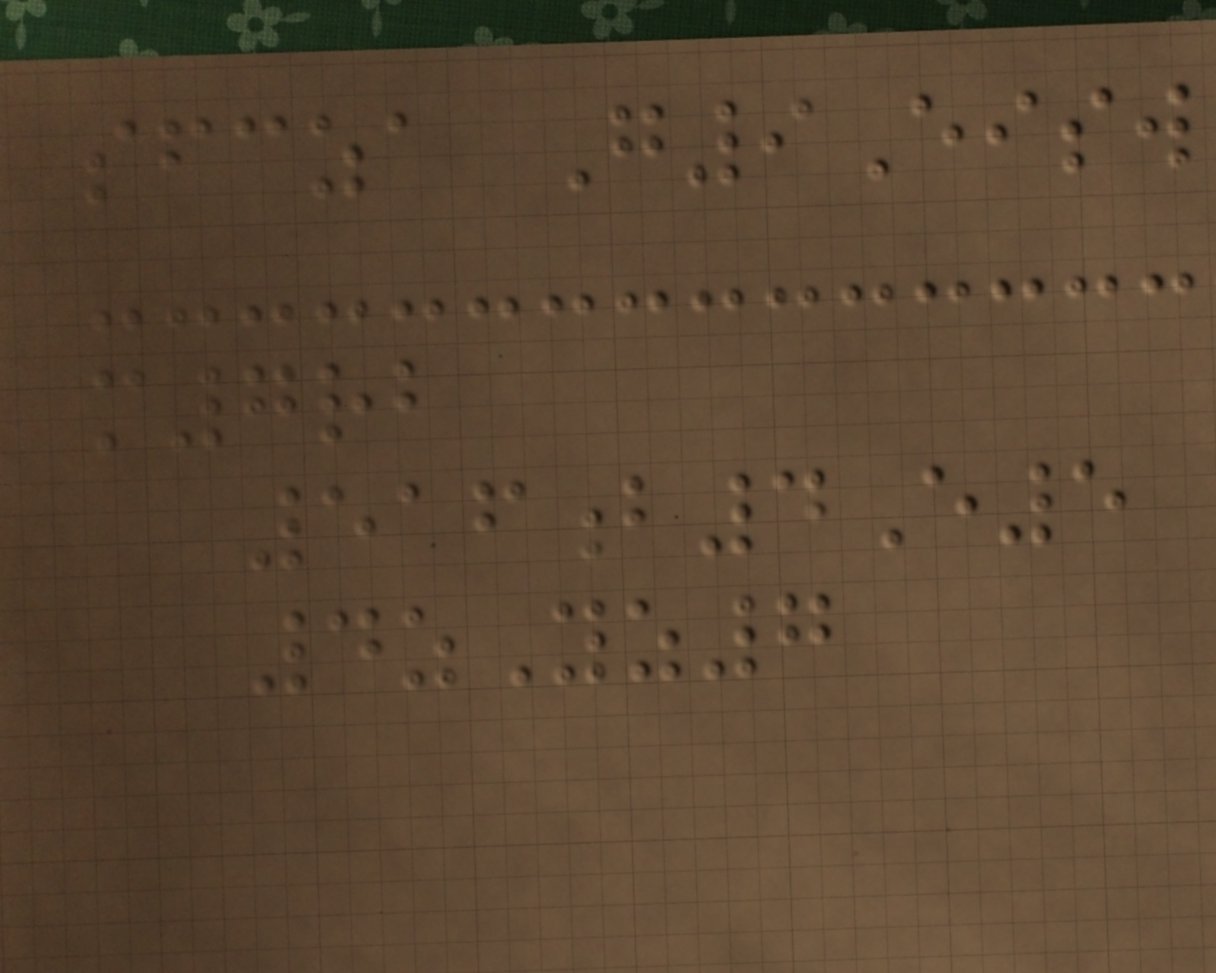sfcza G9Eisw
m7rb
516b4E5
4zYz7
